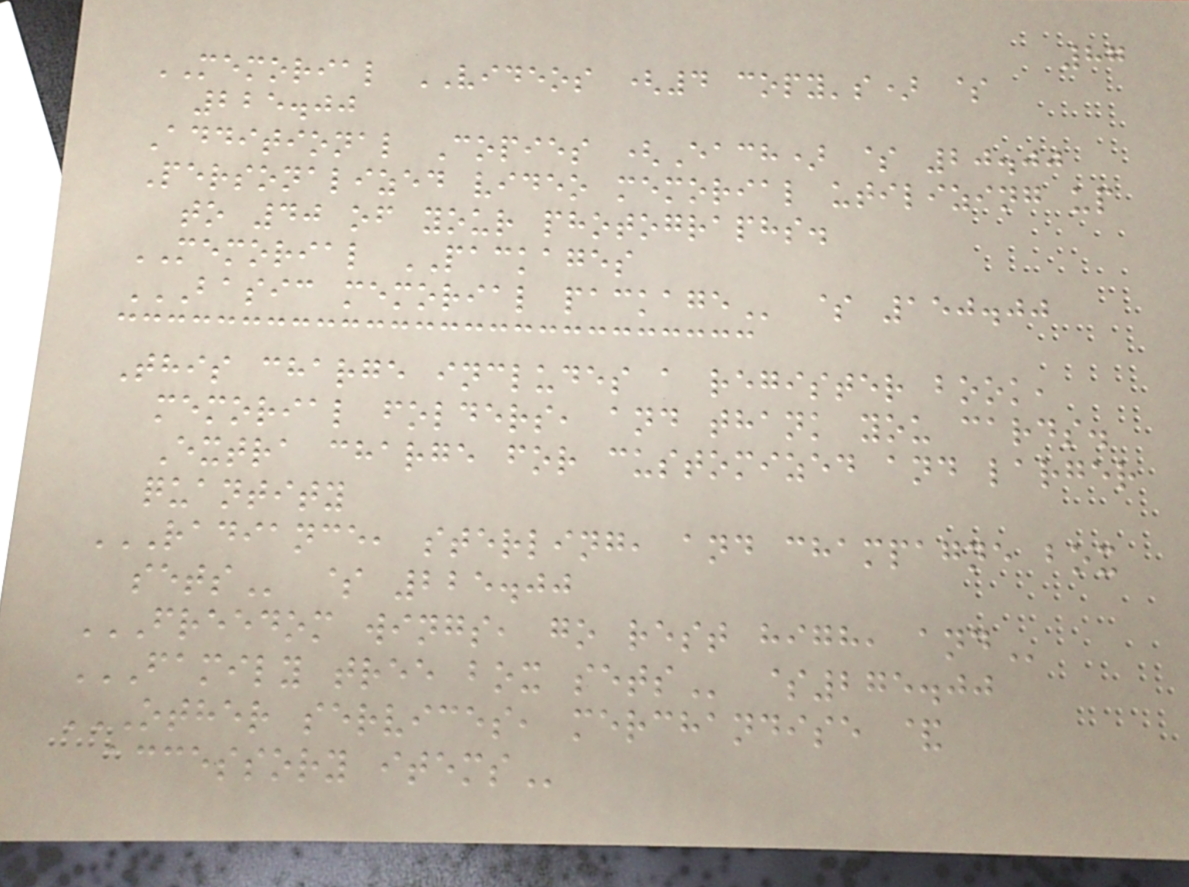87
MEMORIAL VIDEOS (4 copy's) $
225.00
Additional Copies (Each) $ 20.00
Personalized video memorial utilizing up
to 40 of your photographs.
MEMORIAL PACKAGES
BASIC MEMORIAL PACKAGE $ 150.00
This charge includes a register book,
memorial folders, and thank you cards.
Extra charge for customized and larger
quantity
RADIANCE, STERLING, AND CHAMPAGNE BOX
SETS $ 225.00
FREEDOM WINGS, GO REST HIGH, AND
FAMILY TREE BOX SETS $275.00
OTHER SERVICES, MERCHANDISE &
ACCESSORY ITEMS
